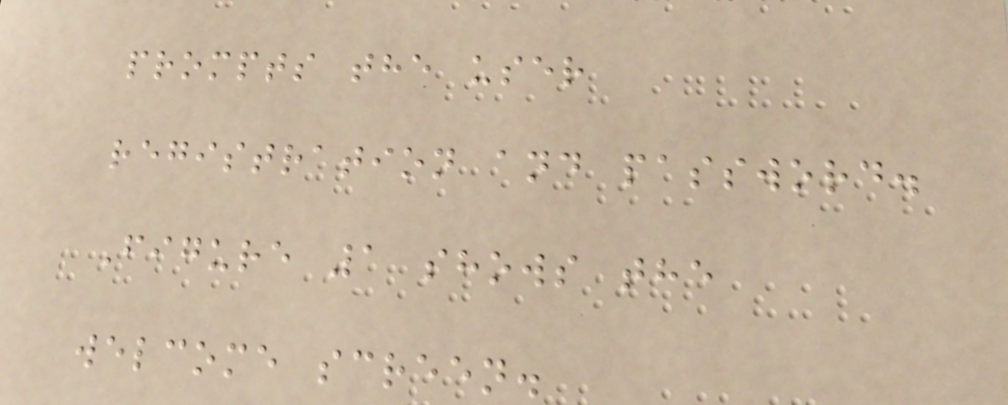prompts the user
registration and password.
Figure 1 shows the
welcome screen.
